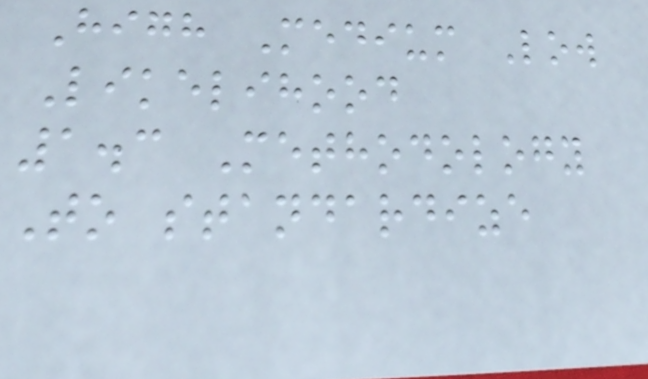High Medium Low
Likelihood
1.3 Methodology
To standardize
